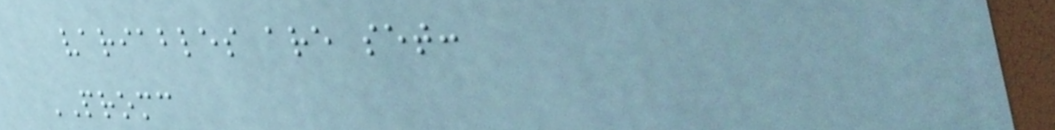variables are set:
PROMC
